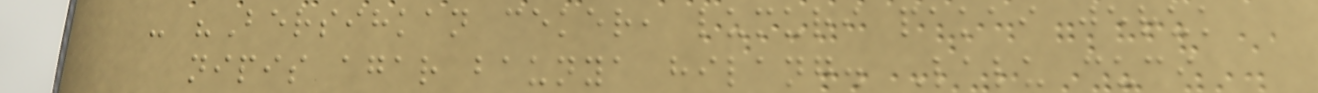- "Bersihkan ceker, lumuri pakai jeruk
nipis agar baunya hilang. Lalu cuci
